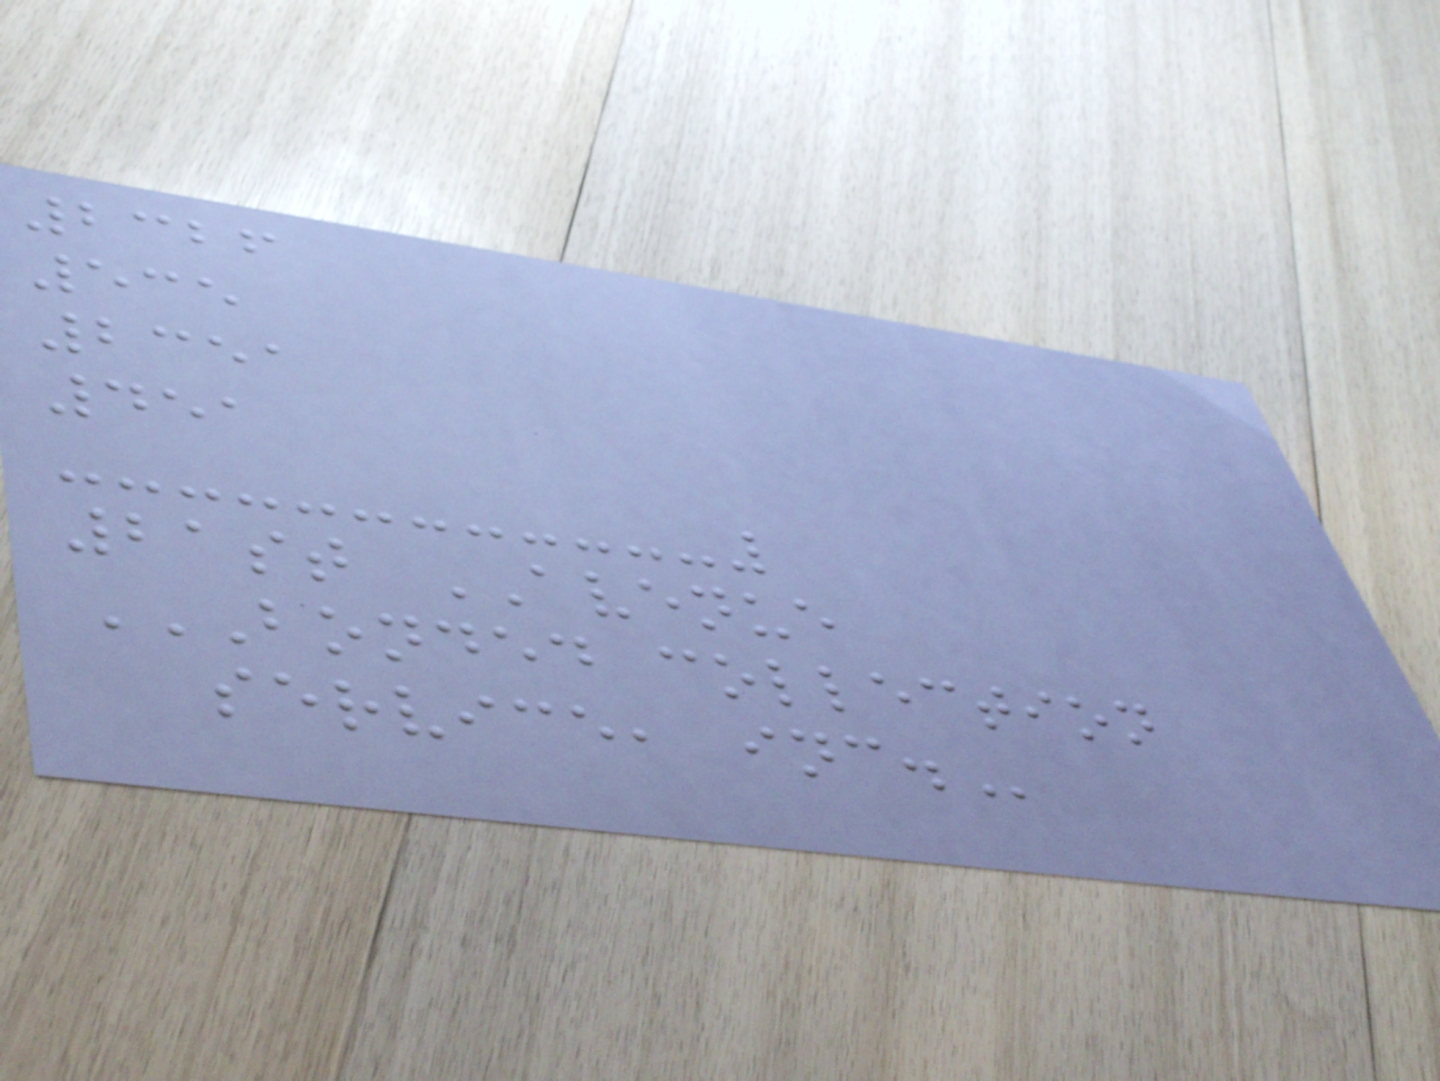2326
535
2351
451
21st AVENUE
BONDED COLLECTION
SERVICE, INC.
